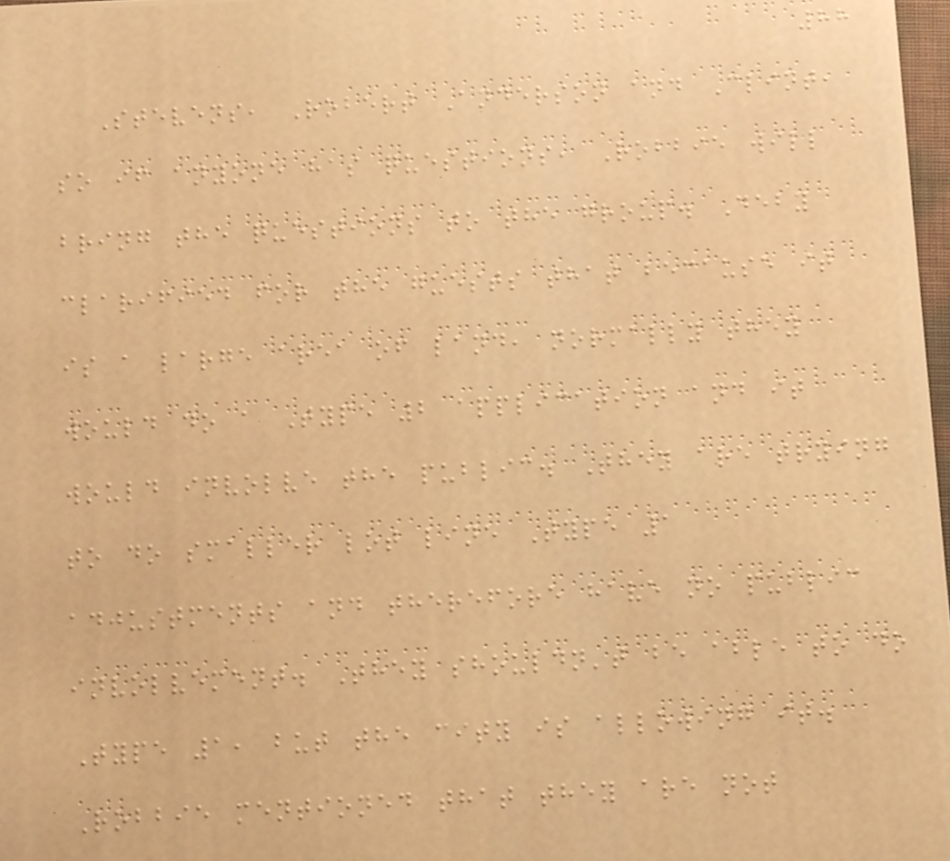88
Stevens, Robert Anderson and Clint,
so if anyone has questions, Robbie will
bring the questions to the group. Deby
clarified for the guests that because it
is a large area of land, normally they
would do a Type 2 application and it
would involve the public. They are trying
to do smaller lot line Type 1
adjustments and therefore have no public
involvement. They shouldn't be able to do
Type 1, but the city is allowing it.
Robbie mentioned that they are not
